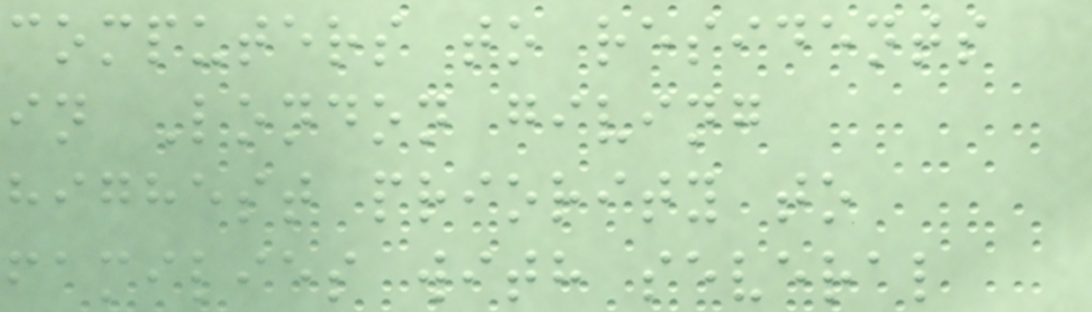computers to residents
in London giving
highest priority to
families with several
